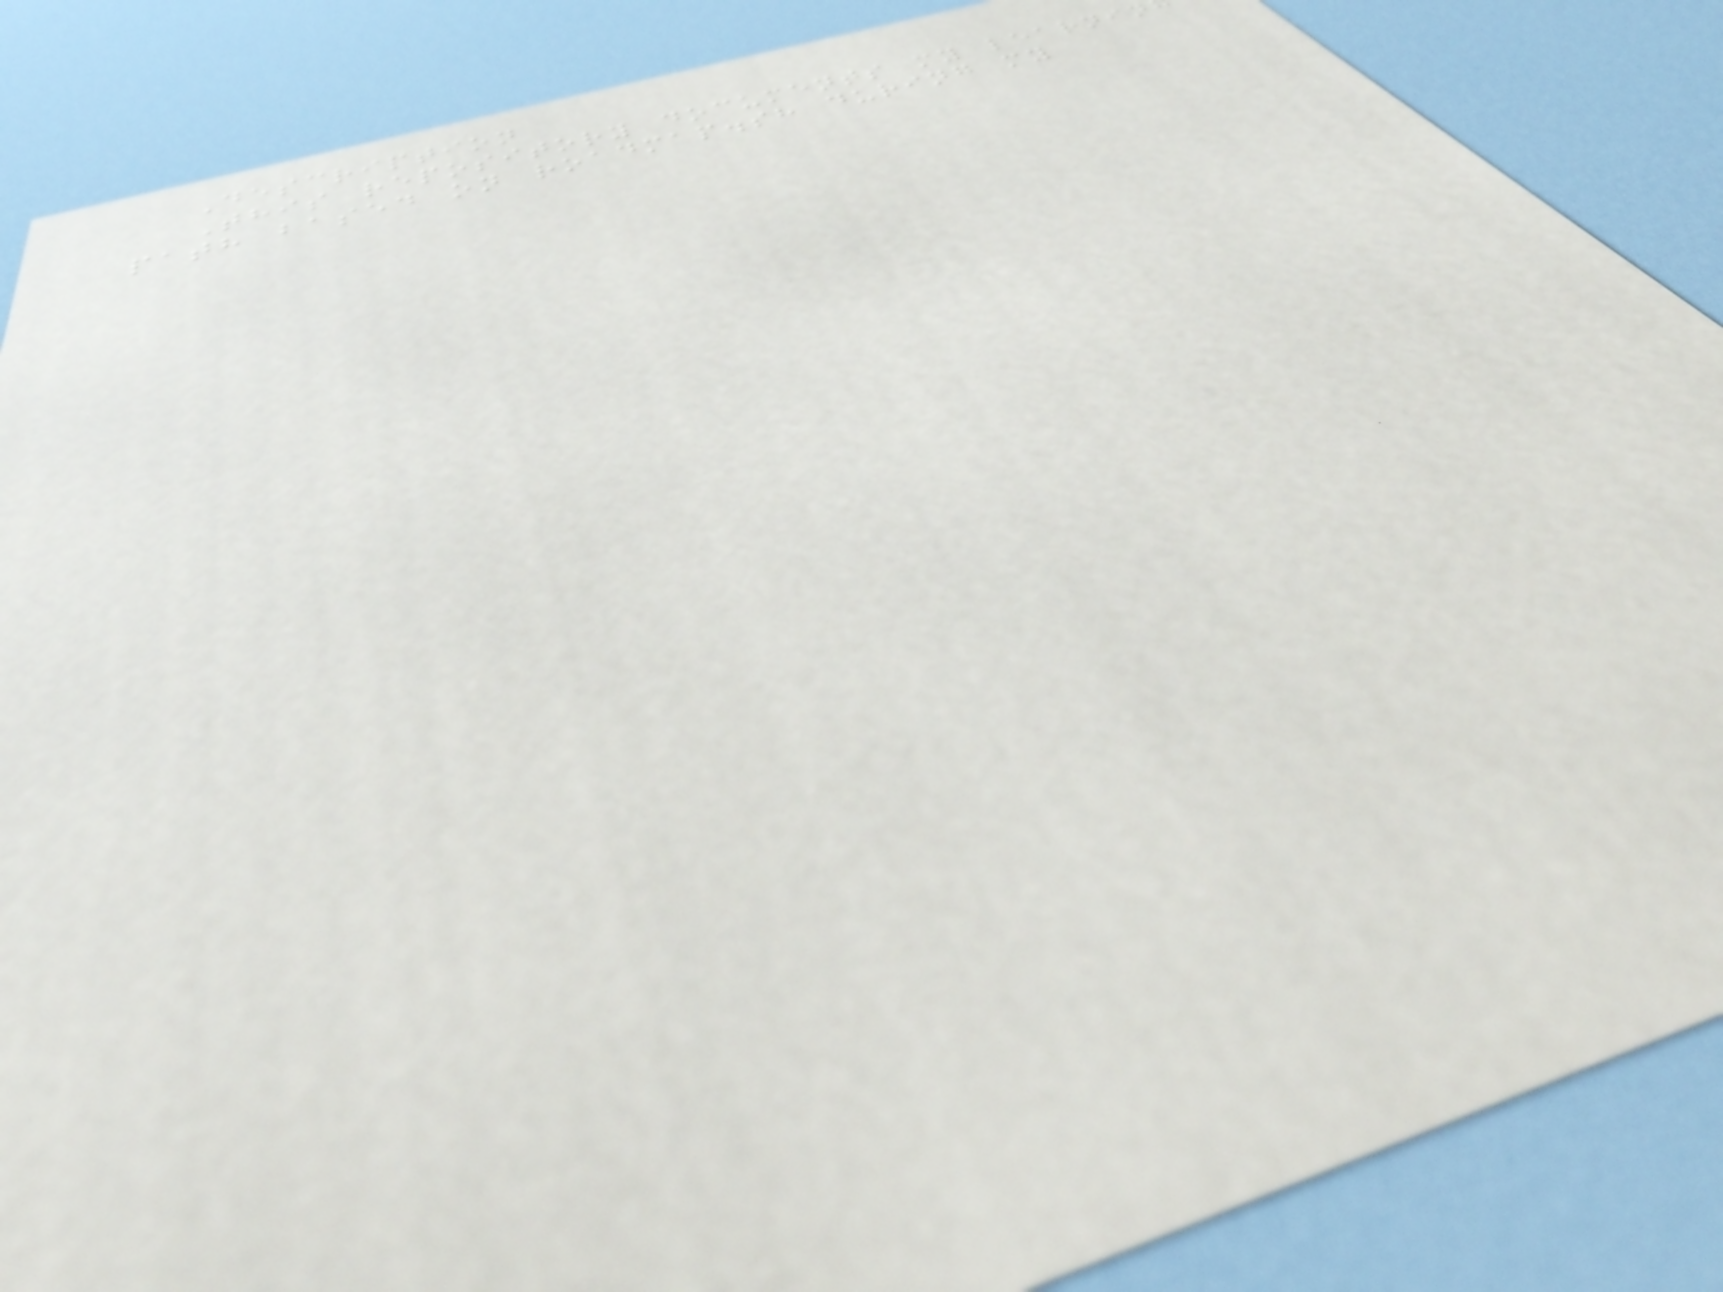Description
This repository documents my learnin
path based on roadmap.sh during my
